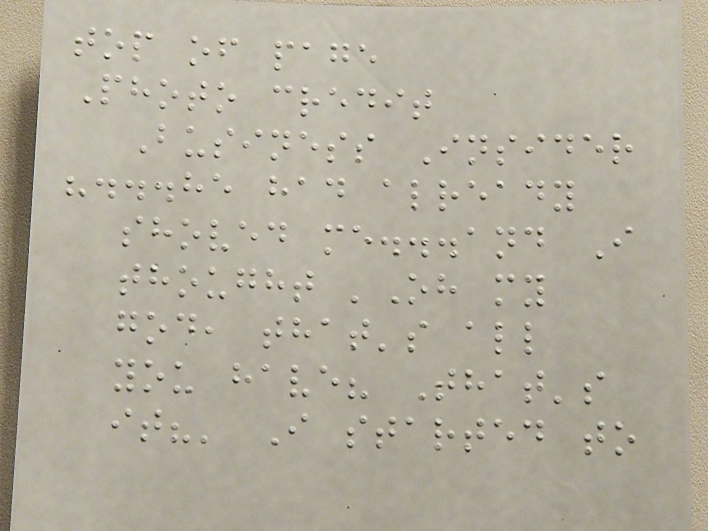top of page
Photo credit
Business Insider
"...he had already
shoved me...and I
thought 'Oh my
god, that's all
you have? That's
it?' I started to
